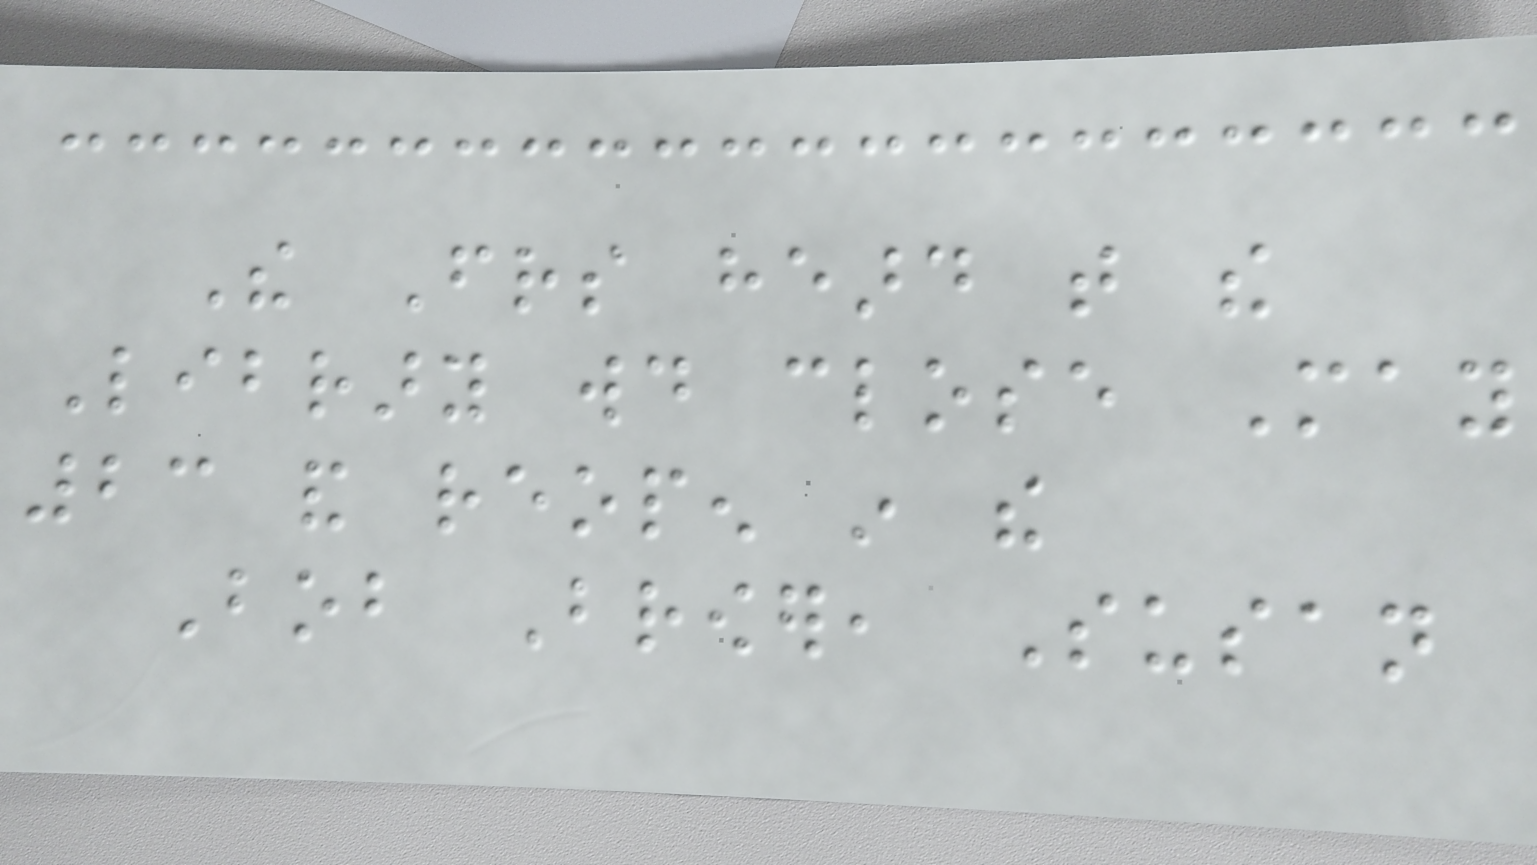The Friends heard that the
Library would close May
23 and reopen in the
Bob Brower, Susan
